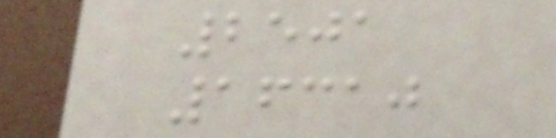2501
16310
